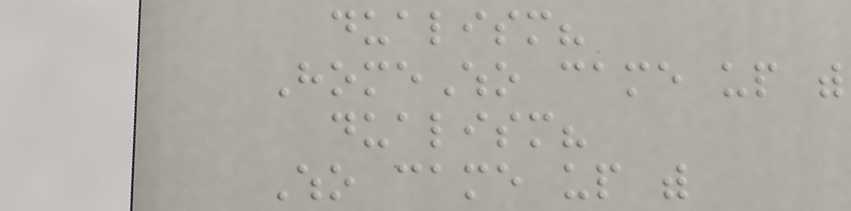dualism?
HomeWho came up with
dualism?
Who came up with
